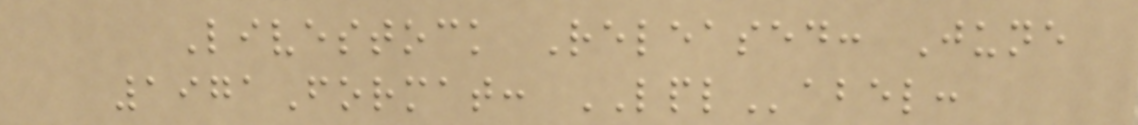Livestock Released: June
1971Format: LPLabel:
